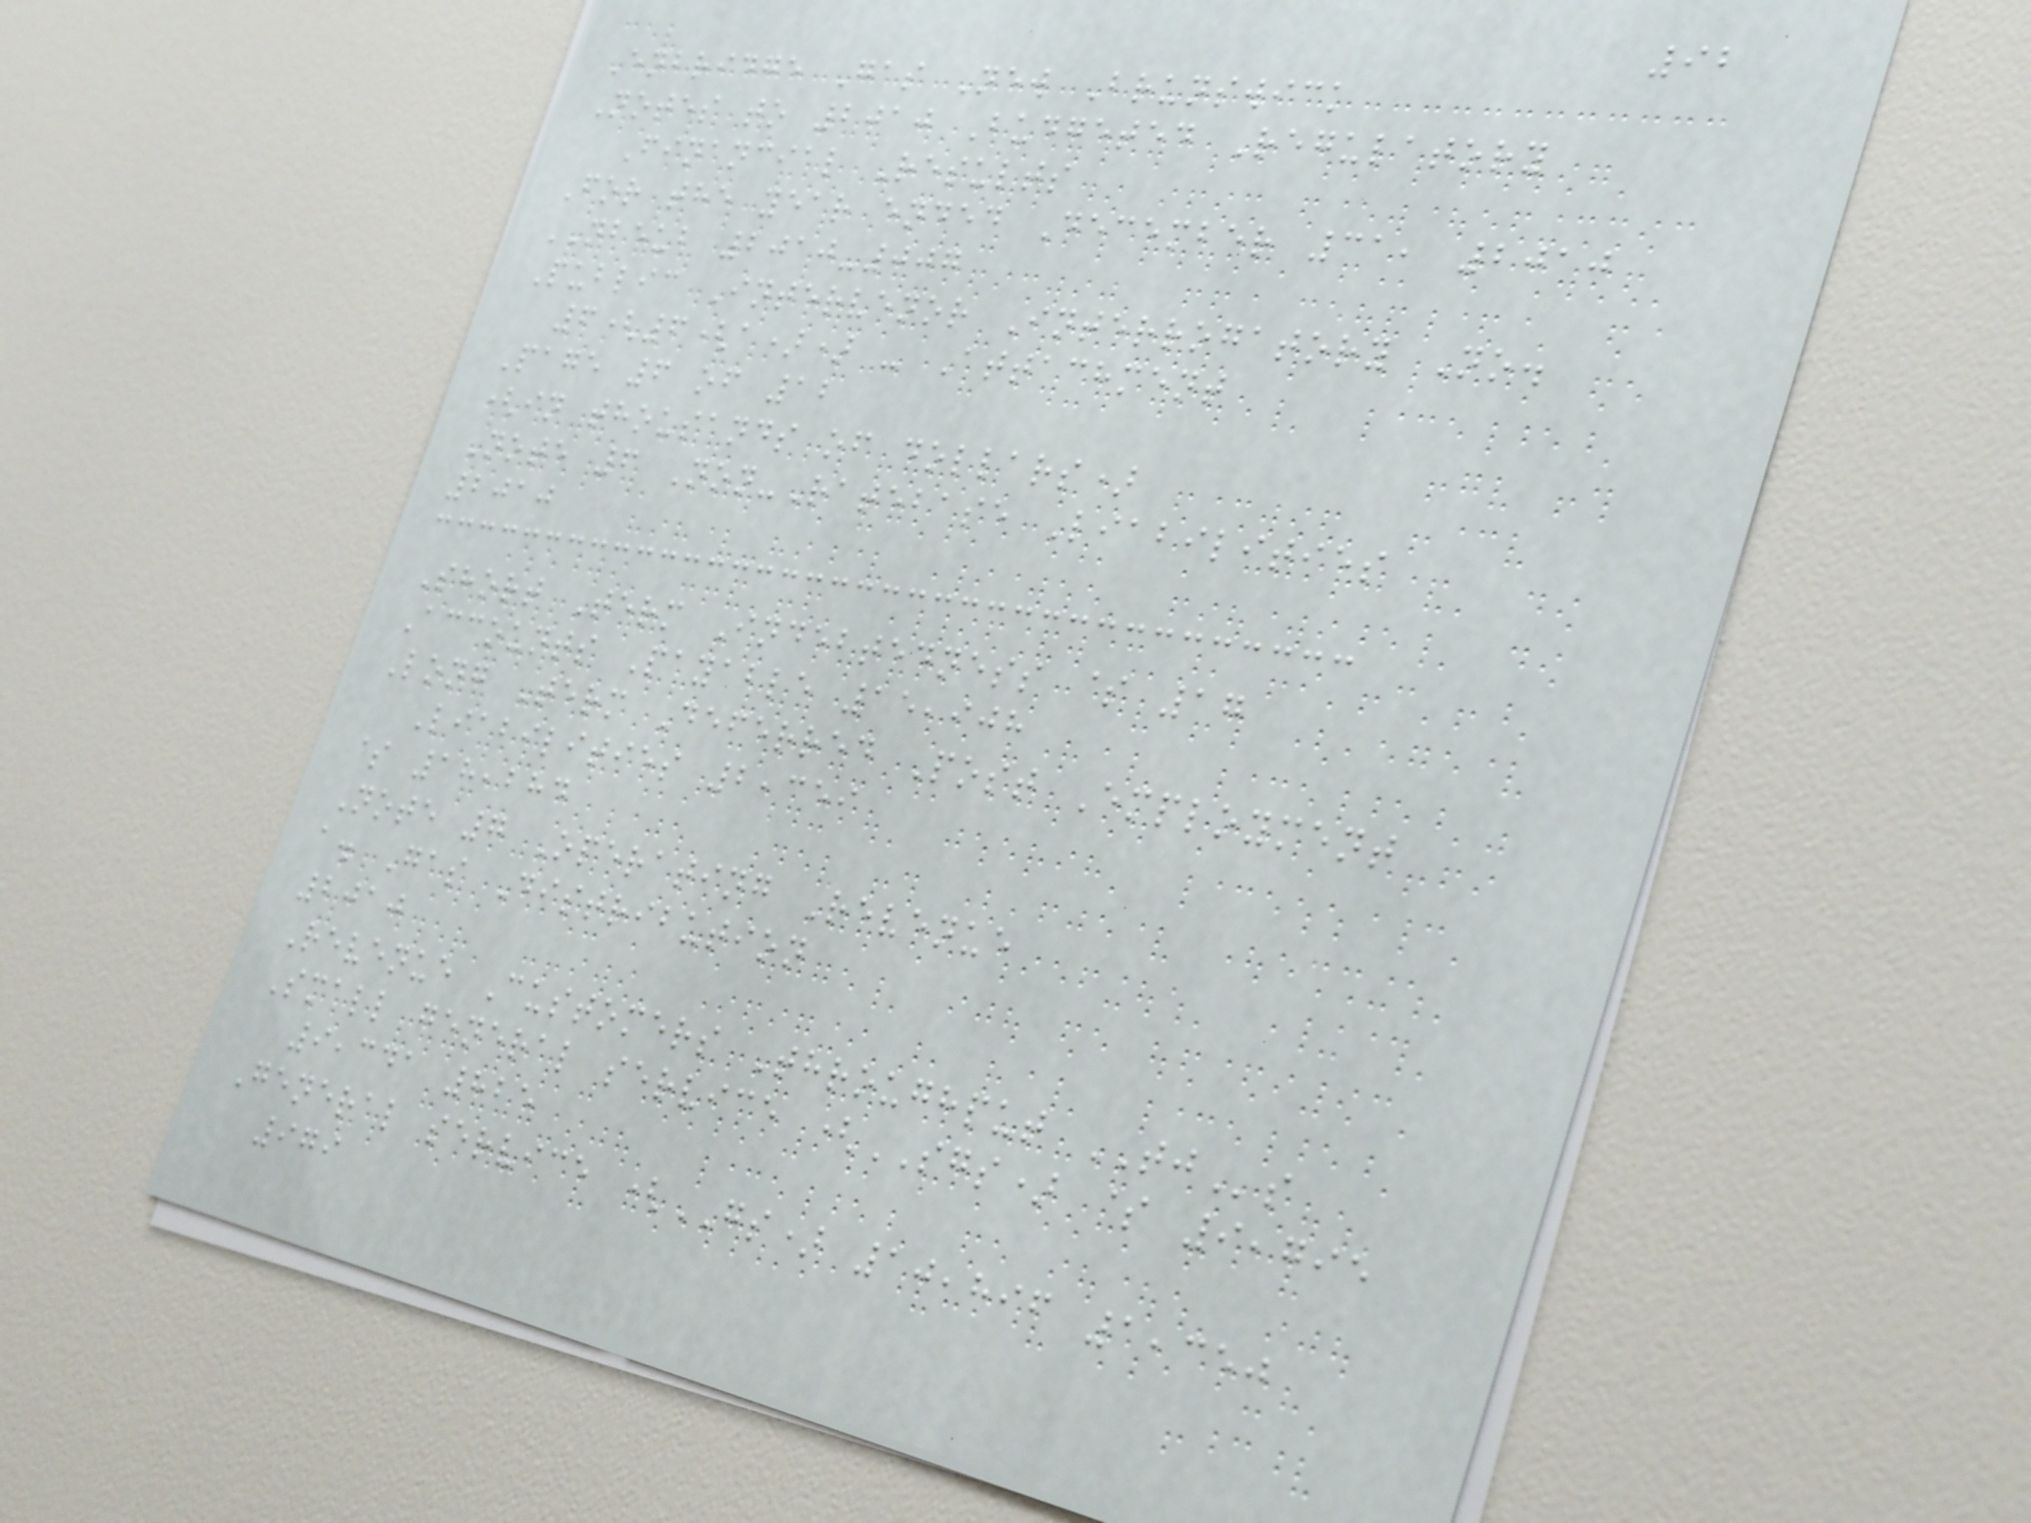92
Enbridge Gas New Brunswick
Notes to 2010 Budgeted Regulatory
Financial Results
For the year ended December 31, 2010
NBEUB 2010-007
Public Intervenor Interrogatory No.
6(6(a)) - Attachment
Page 6 of 12
(in thousands of dollars)
Note 6 Non-Ratebase Liabilities
2010
Short Term Indebtedness $ 17
Accounts Payable 15,908
Long Term Deferred Post Employment
Liabilities 2,359
$ 18,284
Note 7 Operating Revenue
a. Gas Distribution
2010
Revenue Customers Throughput TJs
Small general service (SGS) $ 9,795
9,341 825
General service (GS) 10,896 1,350
979
